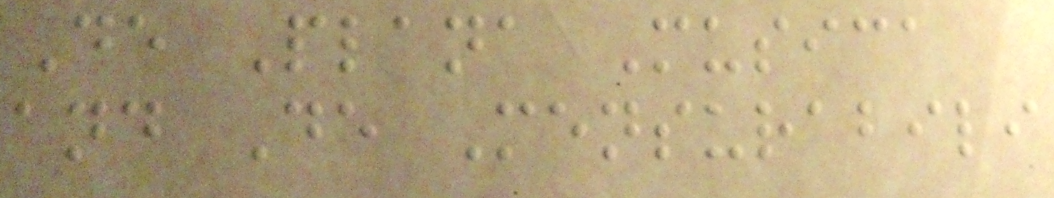De Plana Musica
and De Mensurabili
